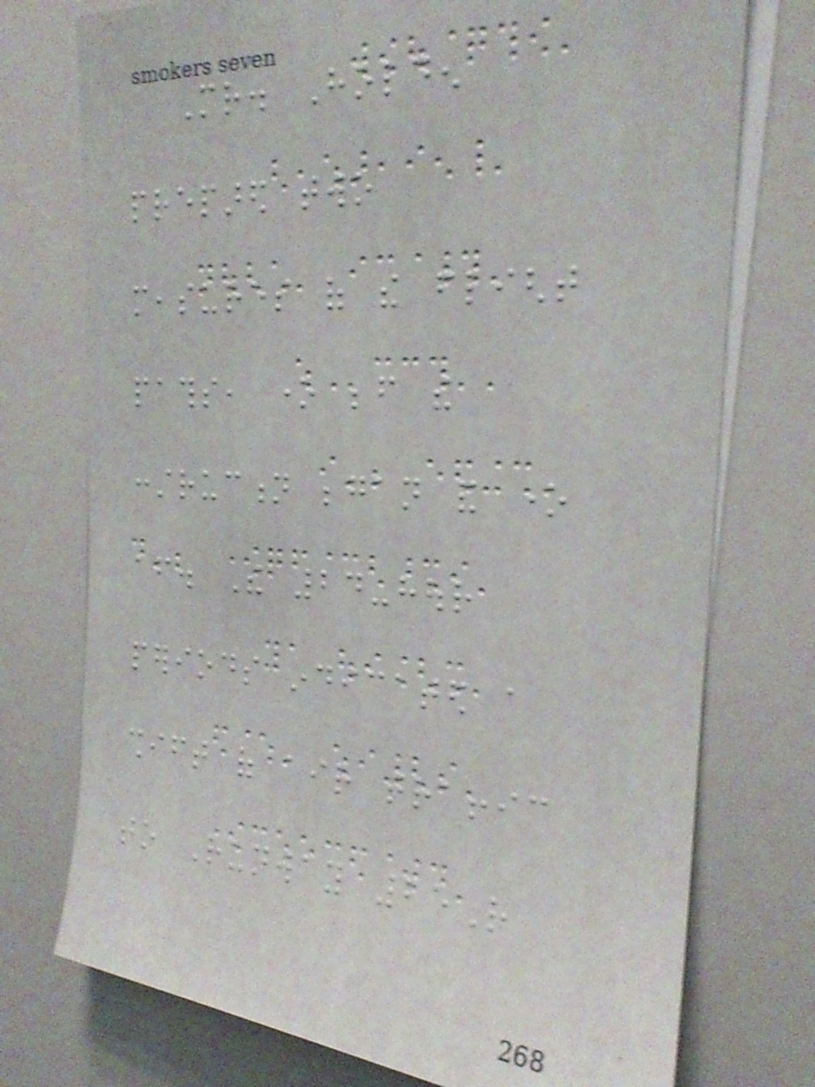Mr. Holden
prepared two
measures of the flight
paths, one before the
construction began and one
after. The 24-hour
periods indicated a
shift of air traffic
to Runway 25R
